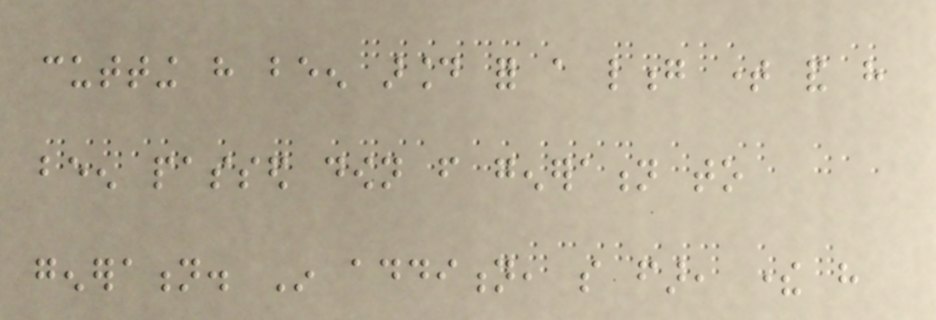cutting have been around for a long time and have
been passed down from generation to
generation. In addition, so far, there have
